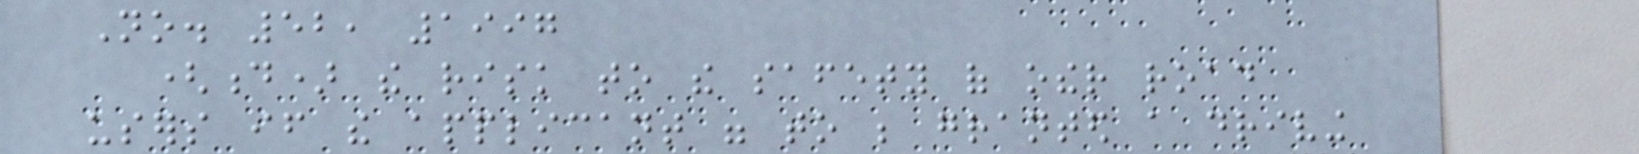No. 52, 1997
(d) the risk to the safety of other road
users if the applicant were to be granted a driving
